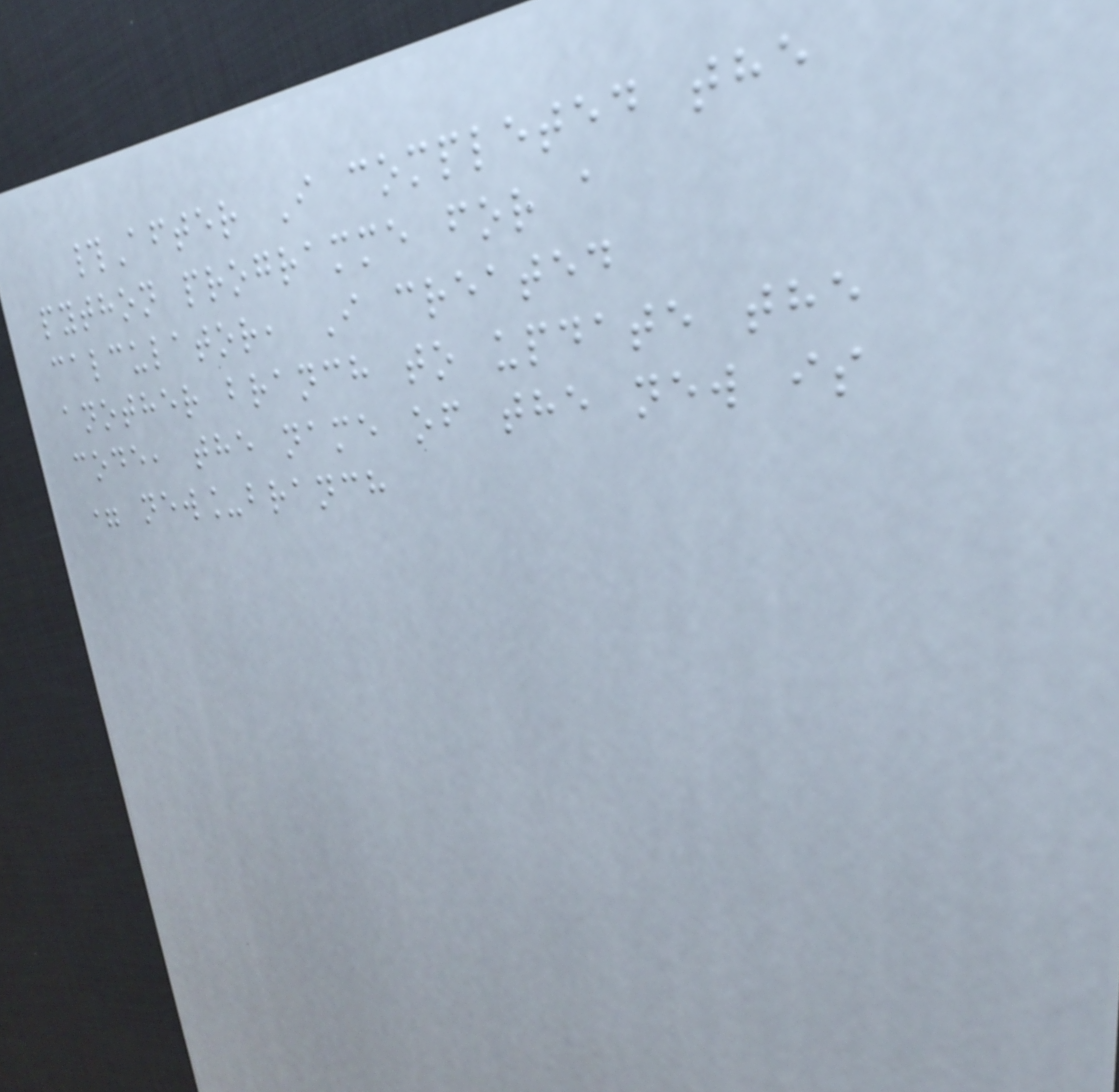#After I completed the
python programme for a
calculator, I created
another branch to update the
code, the name of the new is
= new_branch
